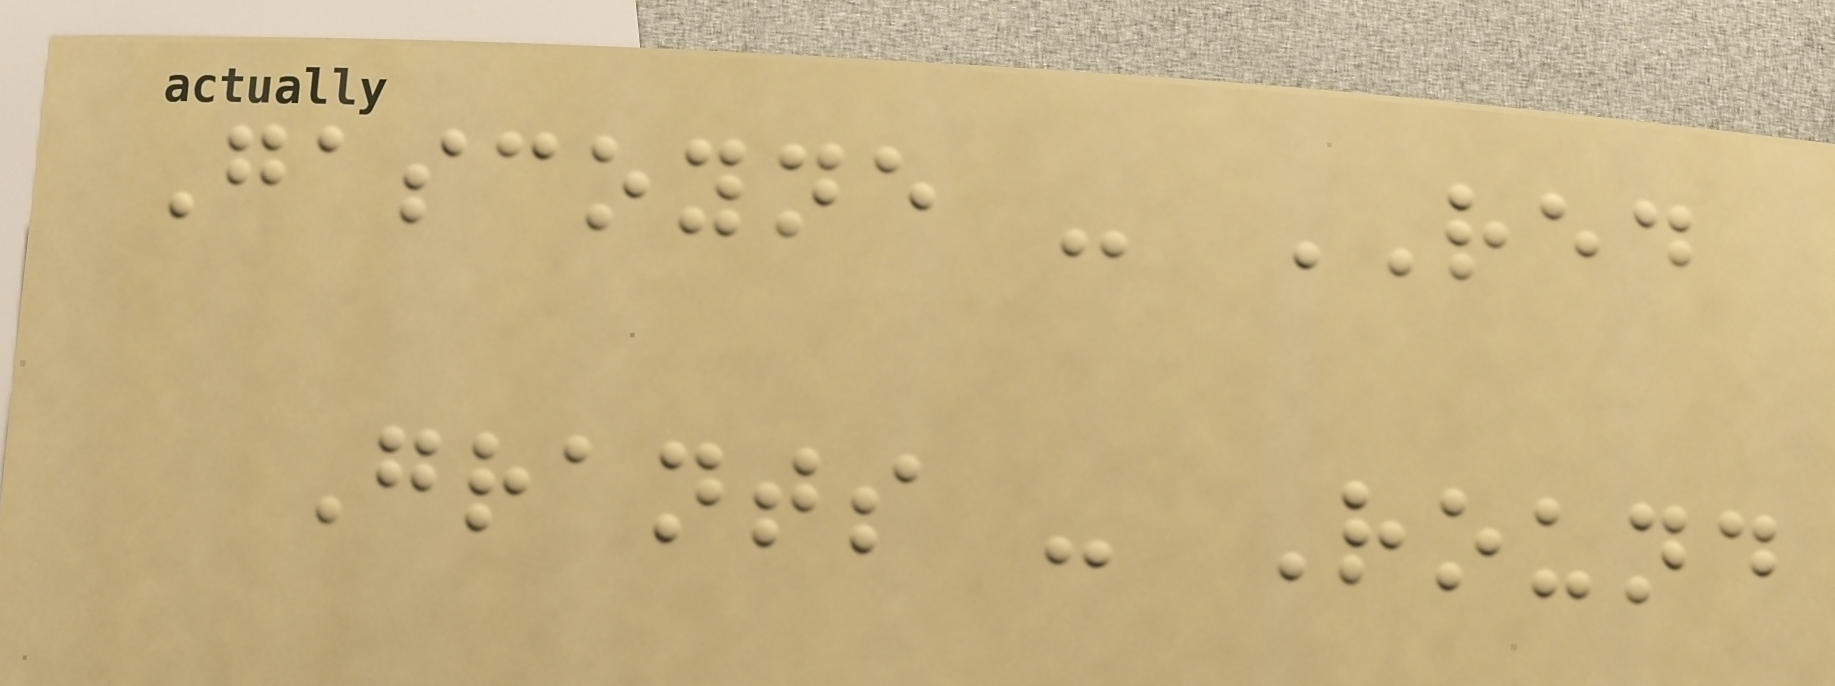Gascoyne - RED
Grants - Round
